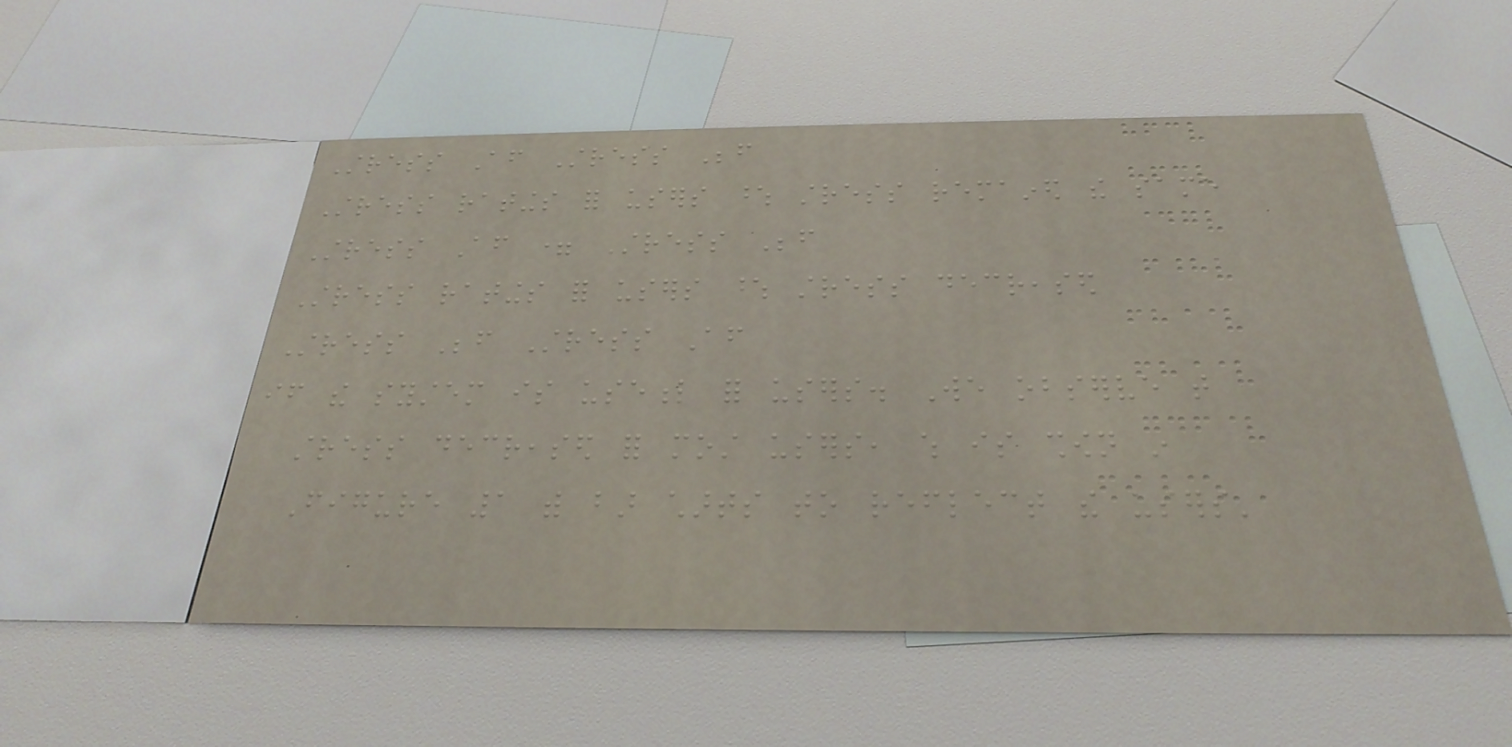Stress After Stress Before
Stress ratings for users whose stress remained the same
Stress After = Stress Before
Stress ratings for users whose stress decreased
Stress Before Stress After
if the system is useful for users. We observe that
stress decreased for most users, which is shown in
Figure 1 with bar charts to reflect the users'
